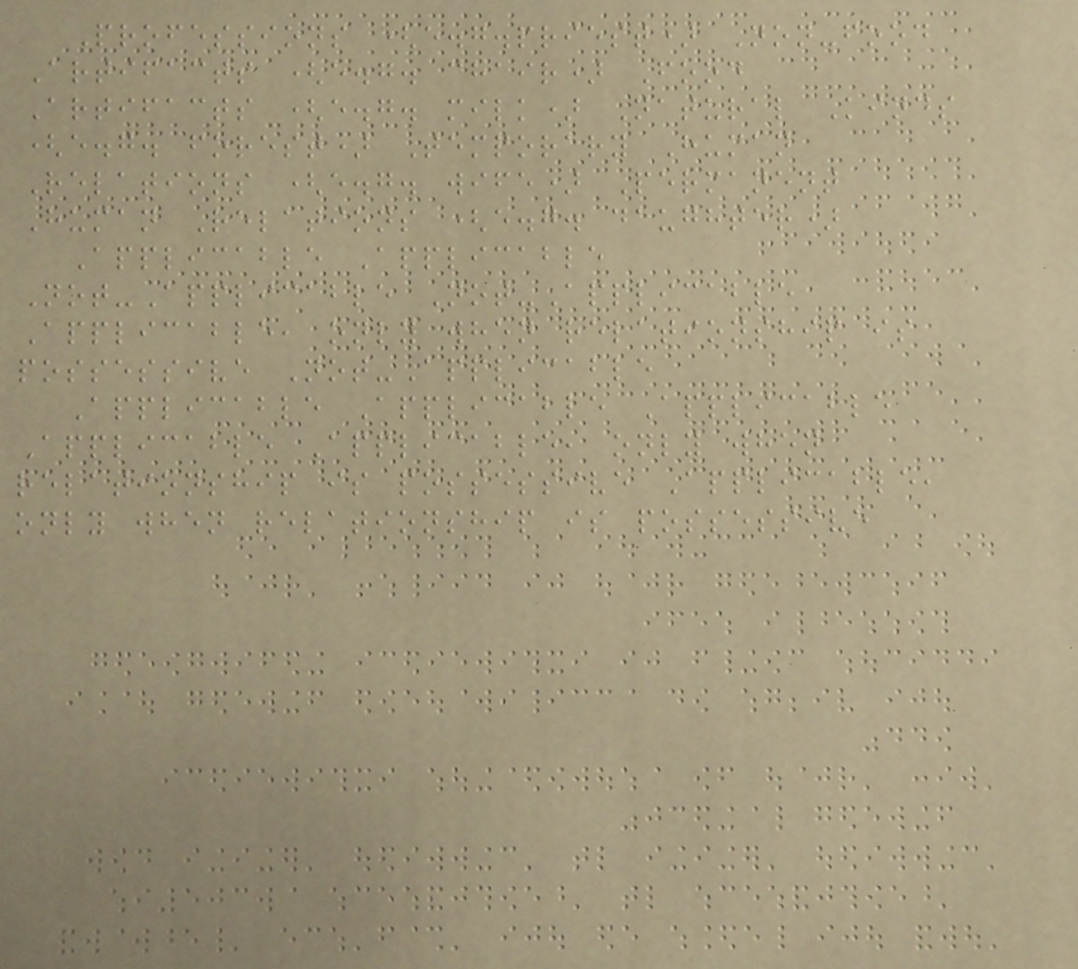Professions (e.g.priest) Non-food
Artifacts (e.g. chair) Food
Artifacts (e.g. milk) Natural Kinds
(e.g. forest) Temporary Human
Relations (e.g. wife) Permanent
Human Relations (e.g. daughter)
Applicable Applicable
Not-Applicable Not-Applicable
Applicable, only when relationship is
possessive Not-Applicable
Applicable Applicable Applicable
Applicable Applicable, only when
relationship is possessive Applicable,
only when relationship is possessive
